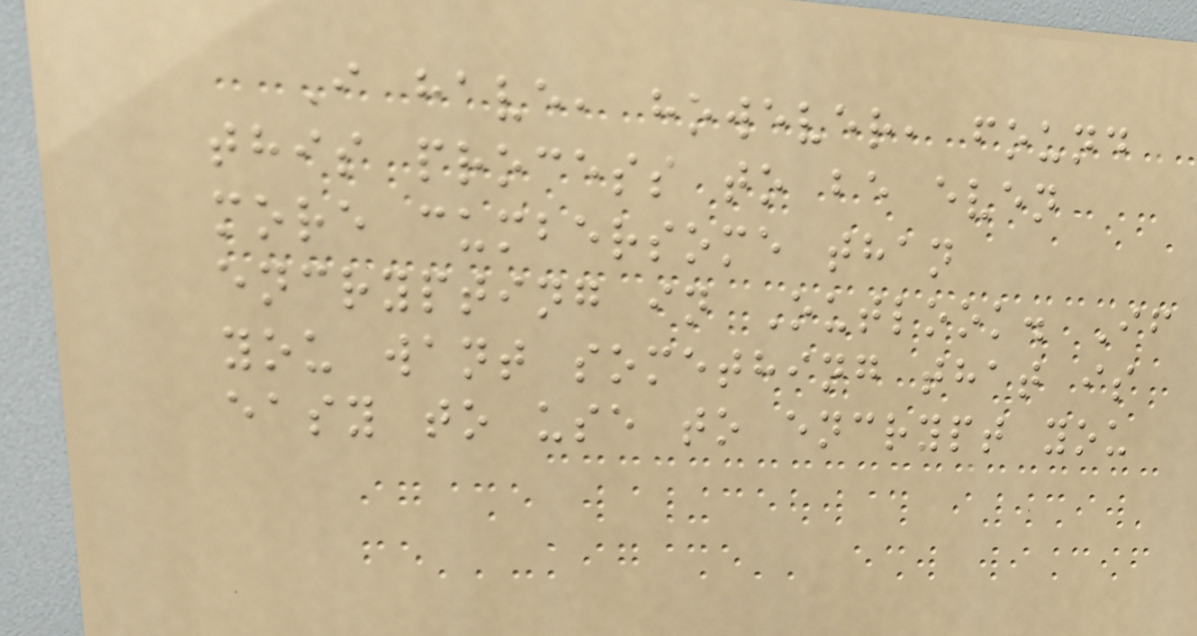I have, however, found
this process to be even
more cumbersome than
encrypting in Outlook. If
you want something that is
easy to use to encrypt you
